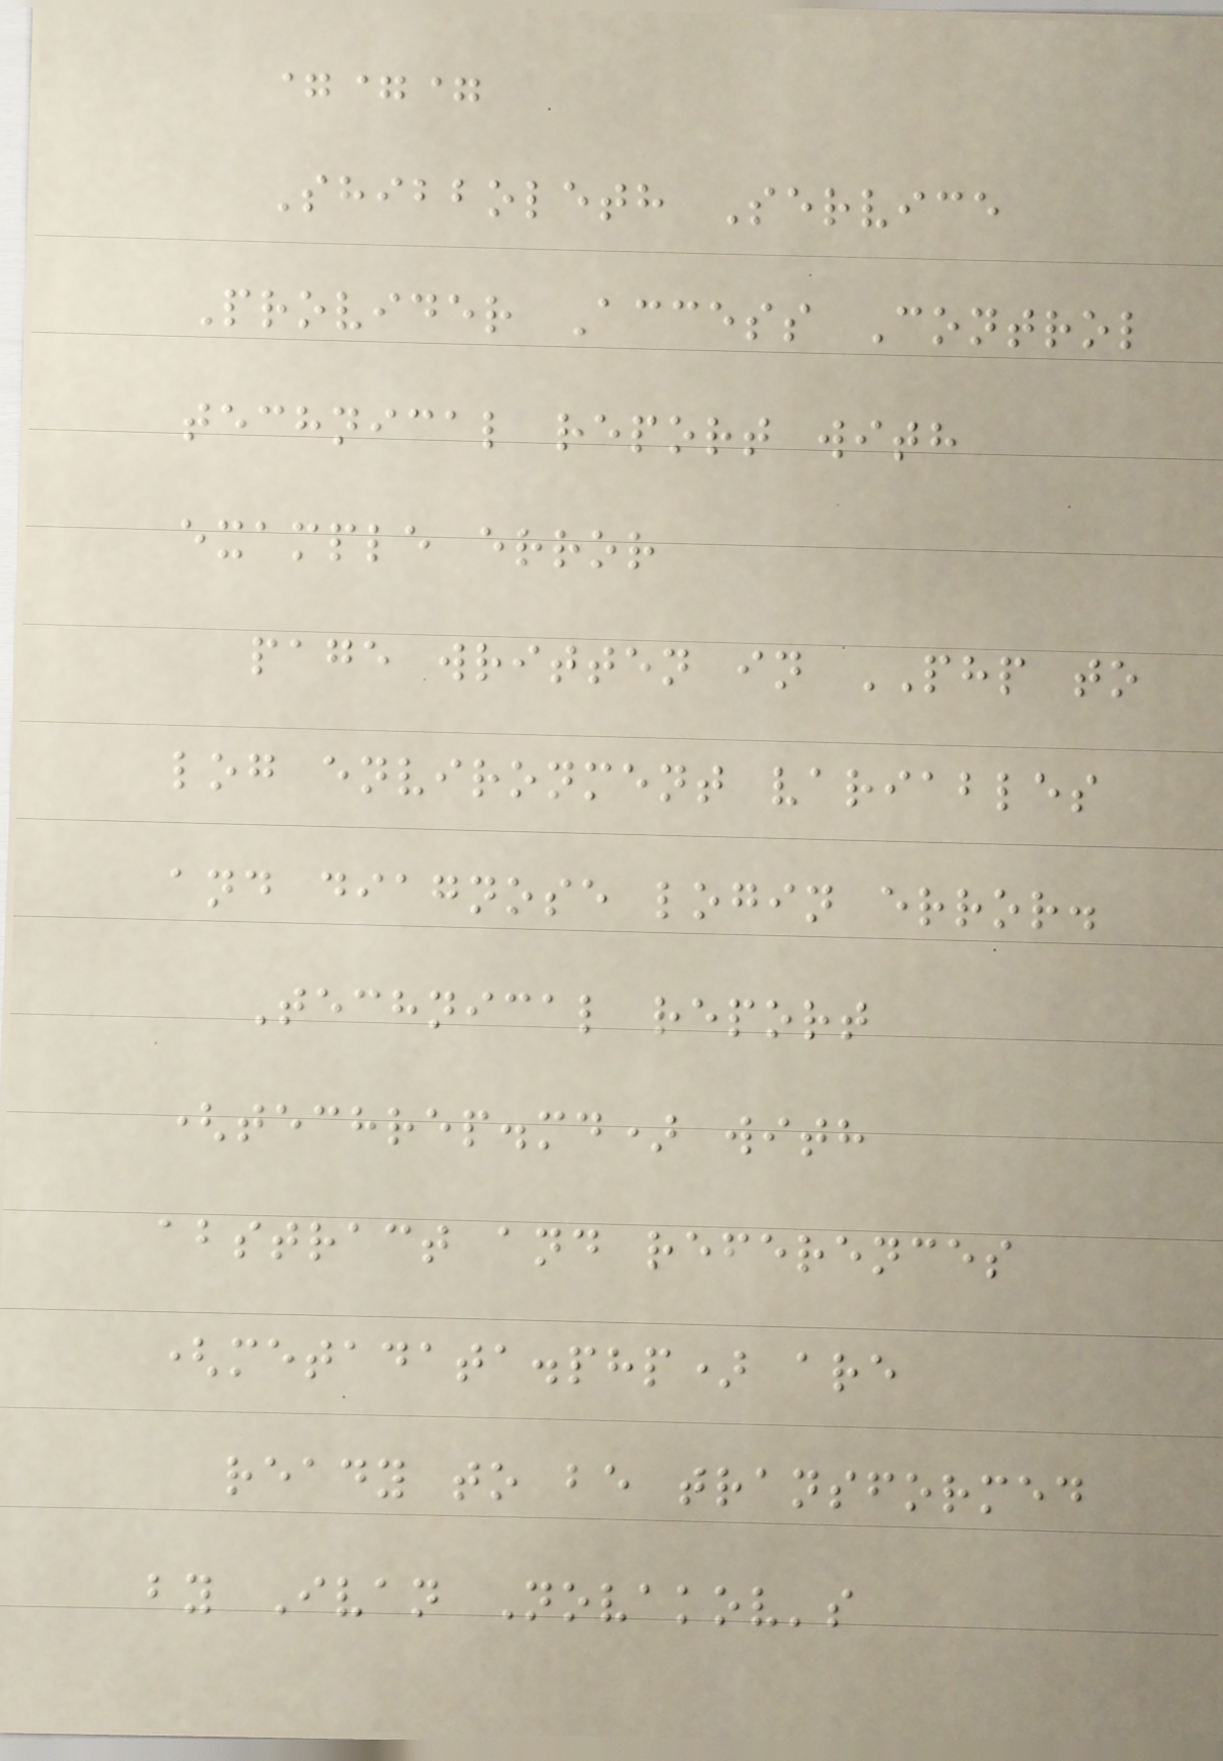===
Shibboleth Service
Provider Access Control
technical report with
example error
page written in PHP to
log environment variables
and diagnose login error.
Technical report
(techrep.md) with
abstract and references
(metadata.php) are
ready to be transformed
by Ivan Novakov's
